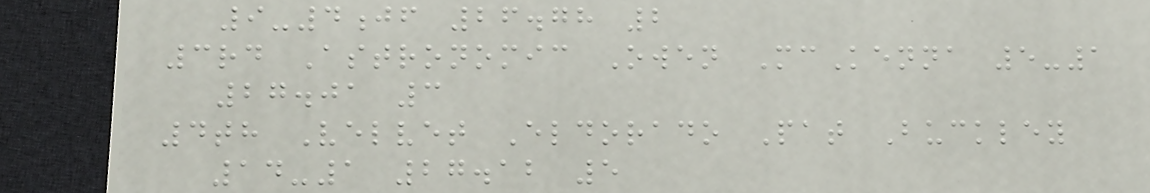9-4jf 26.78 2
3rd Astronomic Owen McKenna 5-1
27.01 3
4th Velvet Eldorado Pat Buckley
14-1 27.12 5
